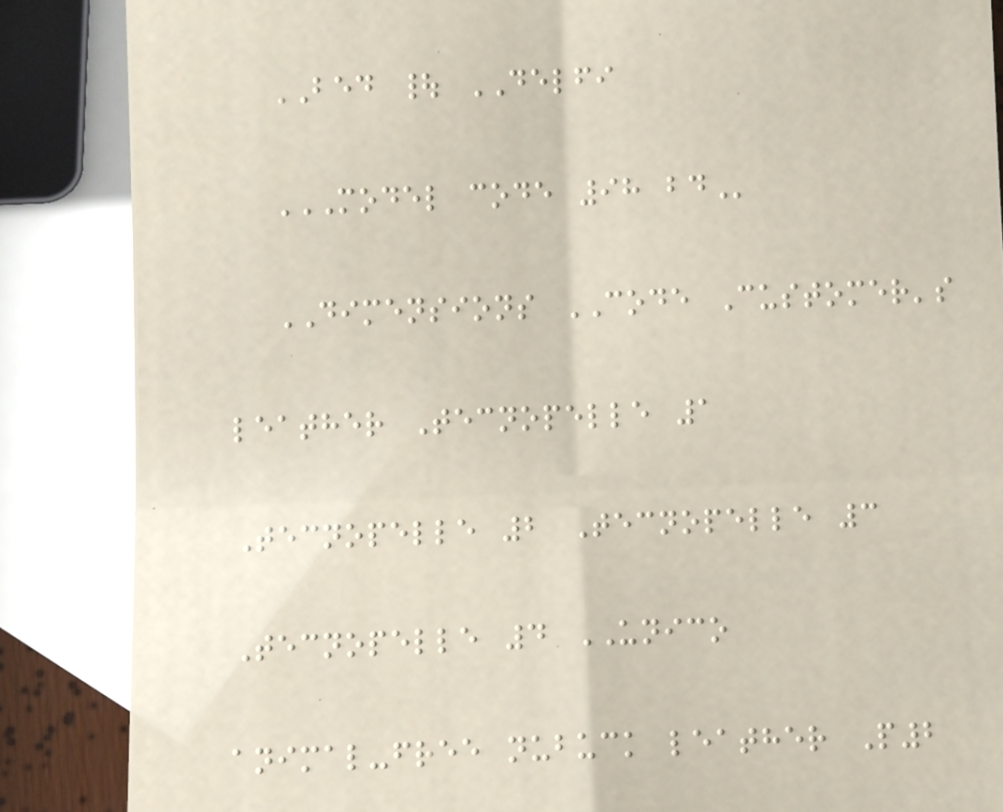BED | DELFI
MODEL CODE 98 BD
DIMENSIONS CODE Customer's
leather Tecnopelle 1
Tecnopelle 2 Tecnopelle 3
Tecnopelle 4 UNICO
animal-free nubuck leather P2
